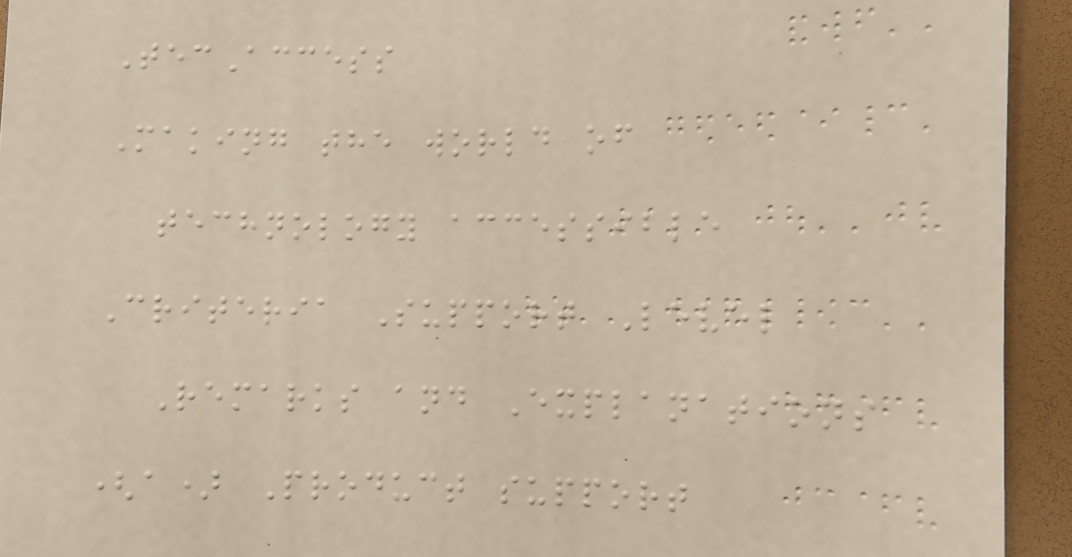TecAccess
Making the world of
technology accessible
Criteria Support Level
Remarks and Explanations
(a) Product support
